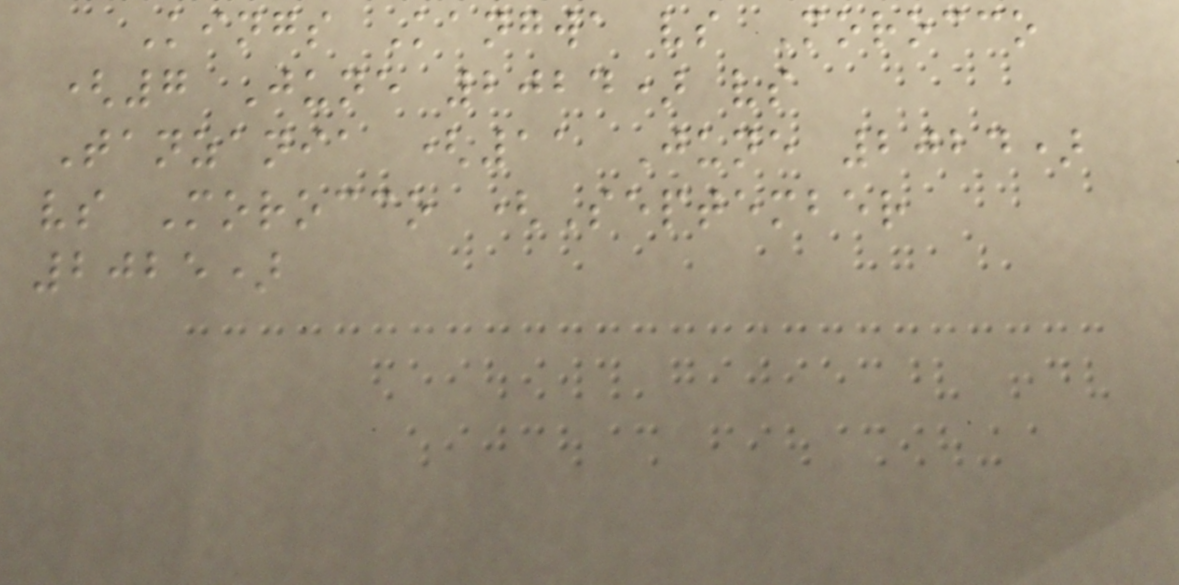Kings Kangwa vs Morocco
(7 June 2024) vs
Tanzania (11 June 2024)
vs Morocco (September
2025)
